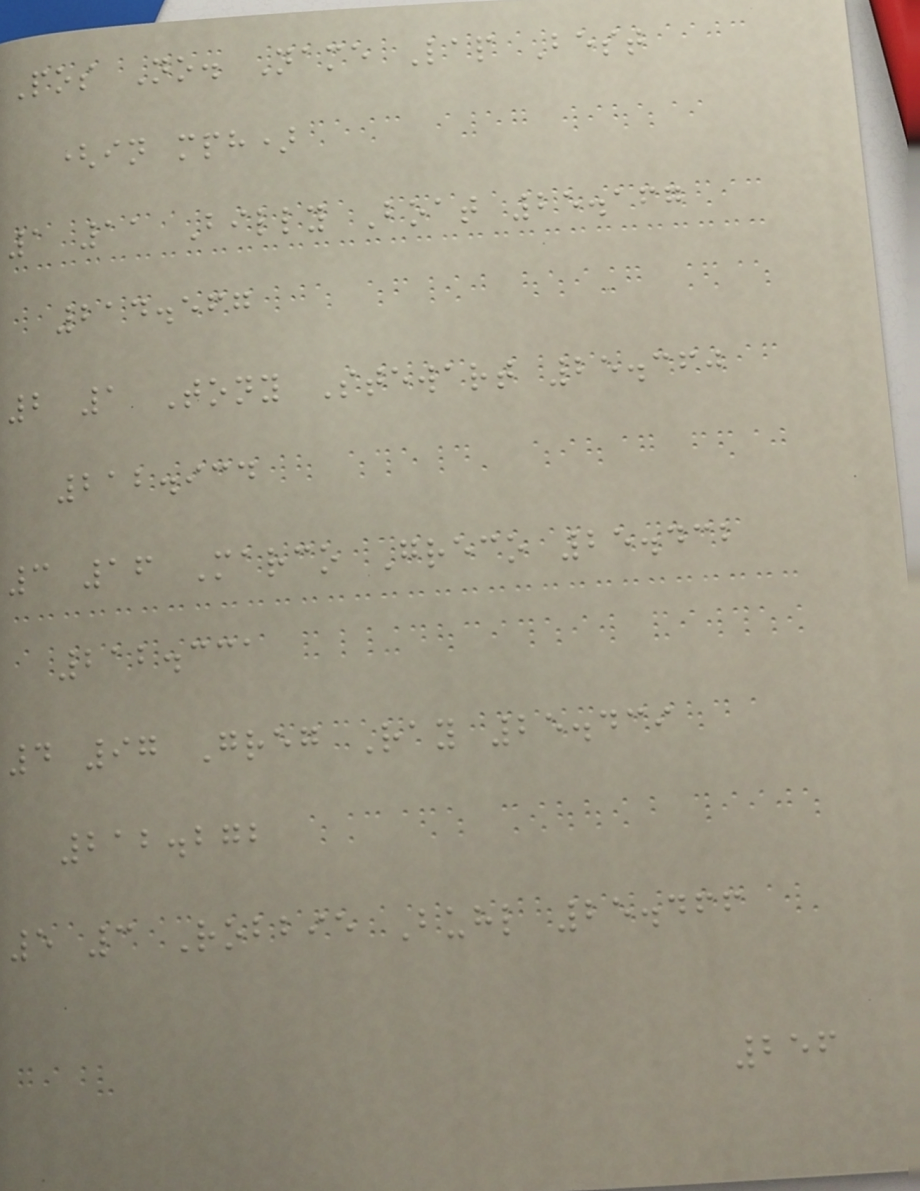Pos No. Name Lap Best
(in mph)
1 11 Billy Boat 25.167
214.567
2 1 Tony Stewart 25.360
212.934
3 16 Marco Greco 25.432
212.331
4 97 Greg Ray 25.439
212.272
5 3 Robbie Buhl 25.466
256
